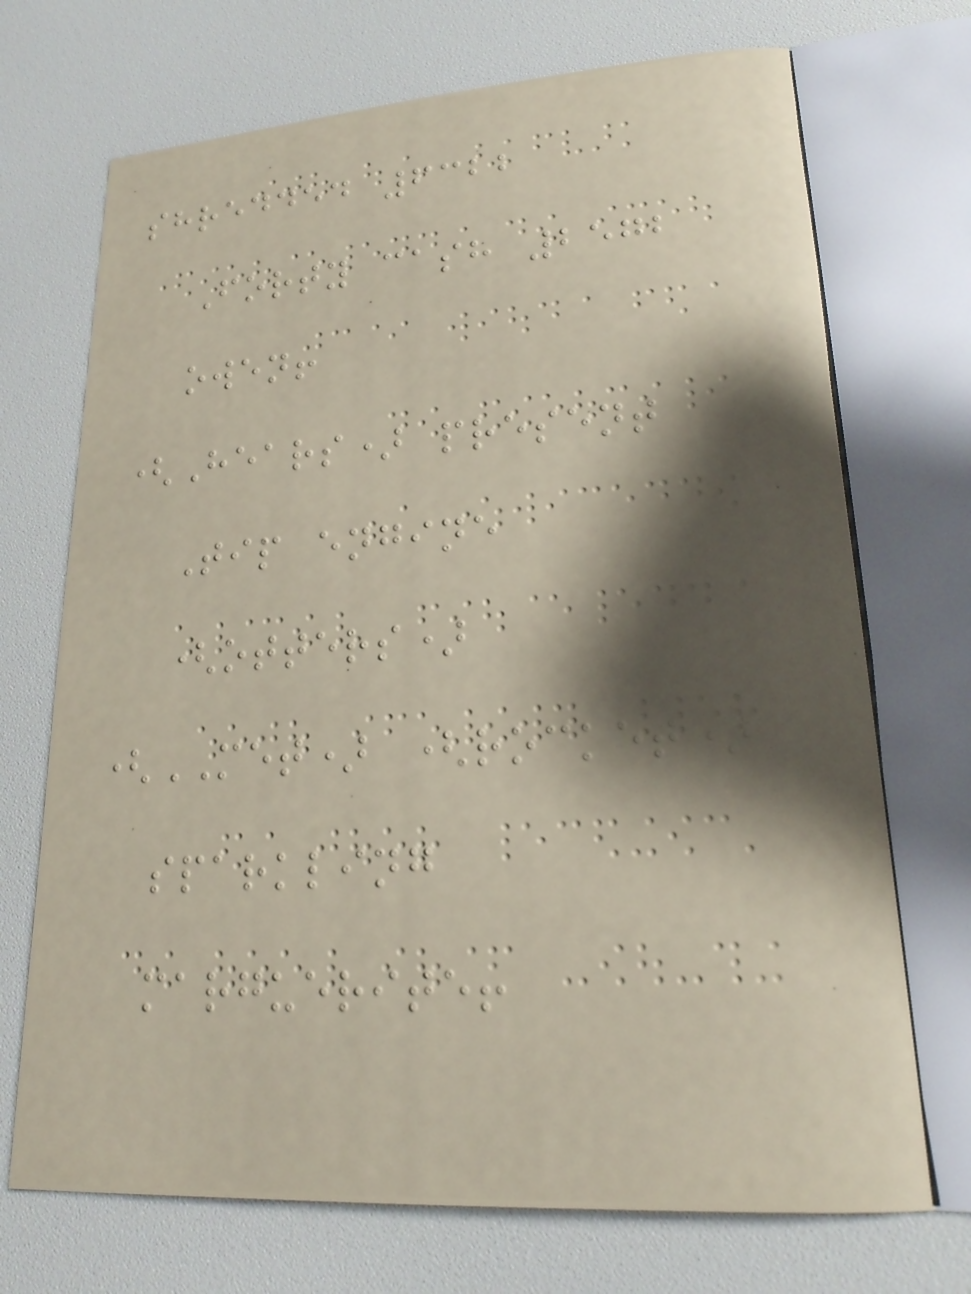shredded 6322
Forty cash 2572
owen!
(Hears) present
Tip engine
(otters)
(MET) (rocket)
sparkling
marguerite!
